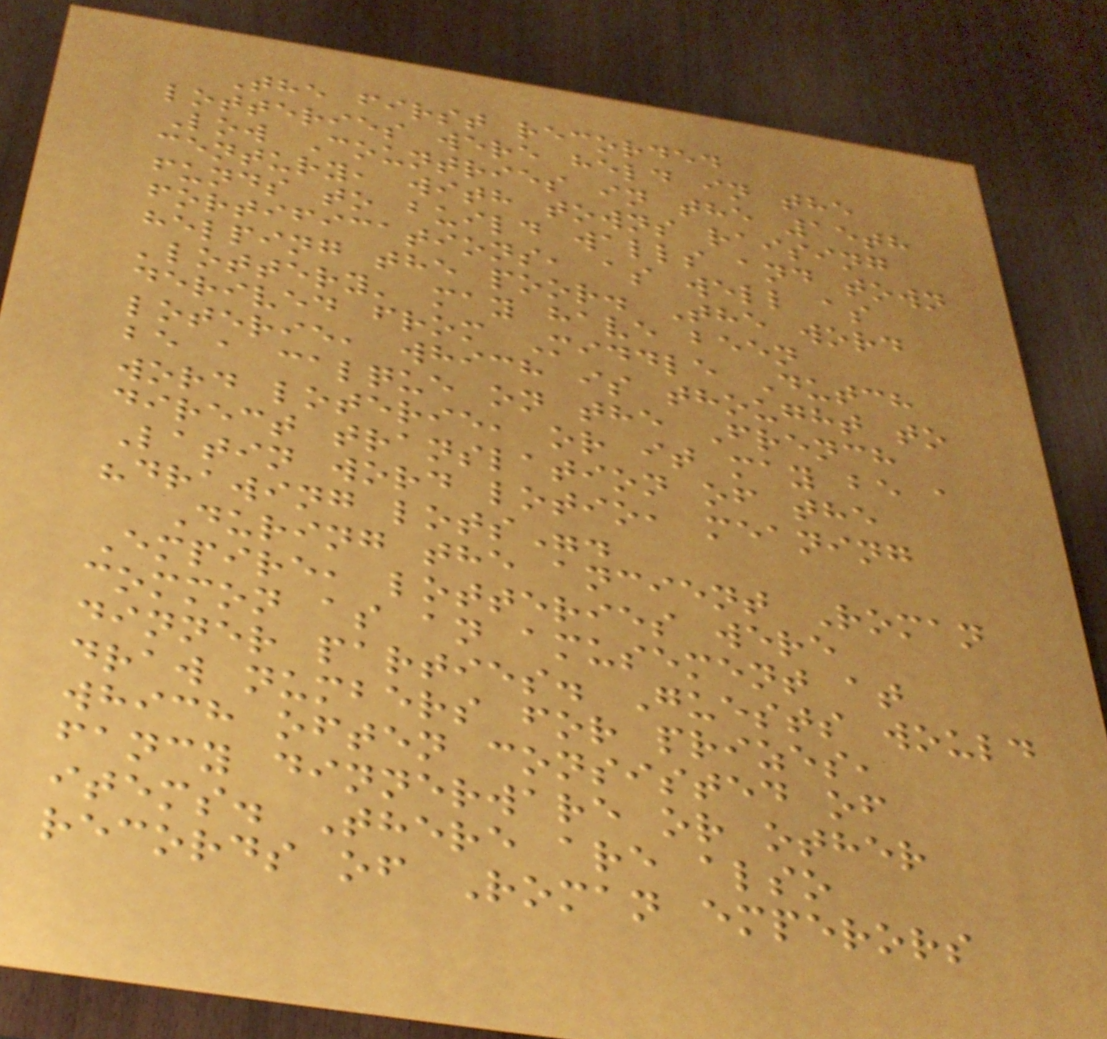The first recorded
lotteries were held in the
Low Countries in the 15th
century, with towns raising
funds to build walls and town
fortifications, as well as
helping the poor. The word
'lottery' may have been
derived from Middle Dutch
loterie, which is thought to
be a calque on the French
word loterie, or it may be a
direct translation of the
Latin word lotio, meaning
"drawing lots".
During the ancient Roman
Empire, lotteries were
common as an amusement at
dinner parties. Guests would
draw numbers for prizes,
which often consisted of
fancy dinnerware or other
items. There are also
records of Roman emperors
